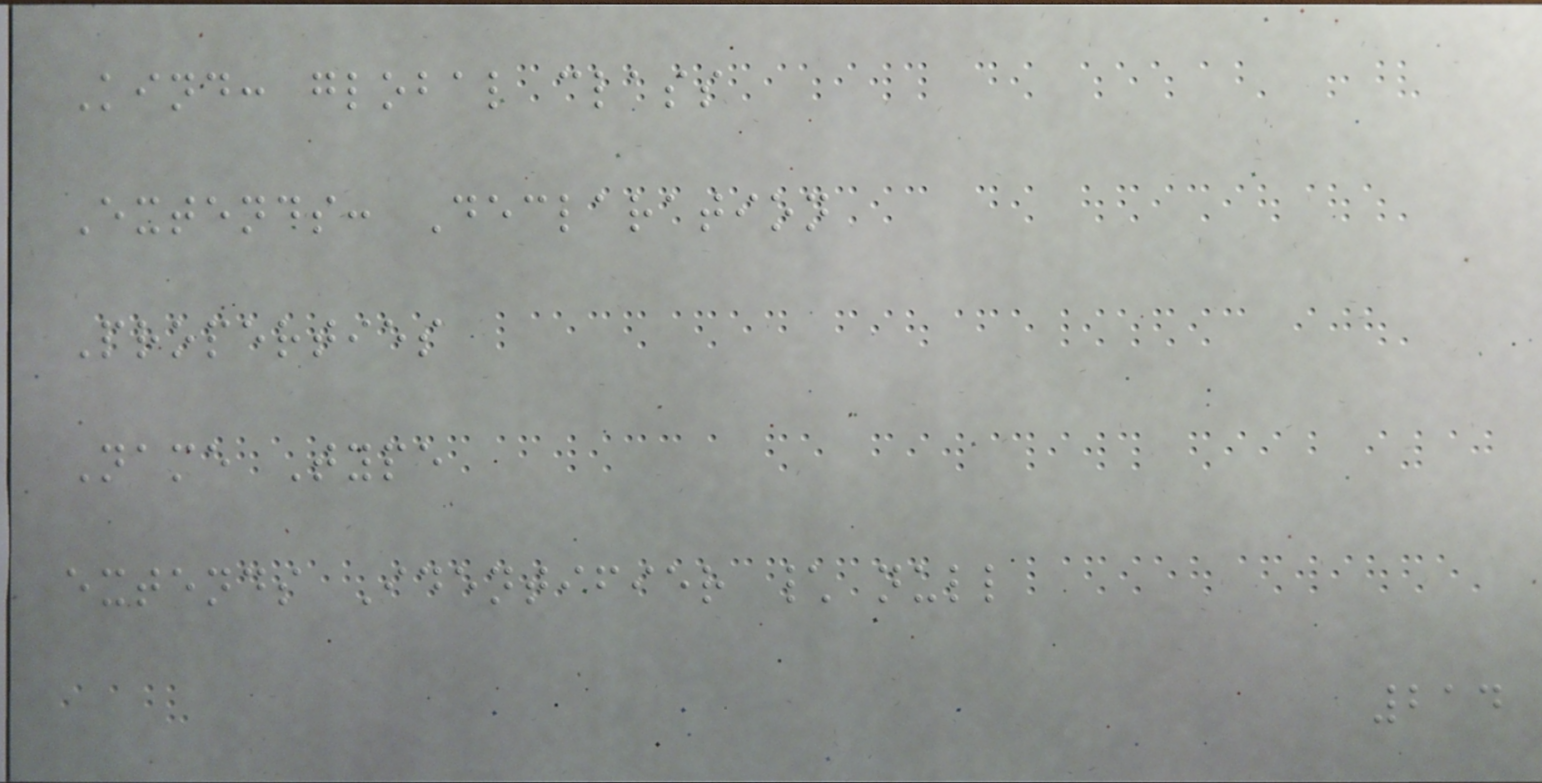Kind: global class
Extends: Declaration
Properties
Name Type
extends Identifier \ null
214
